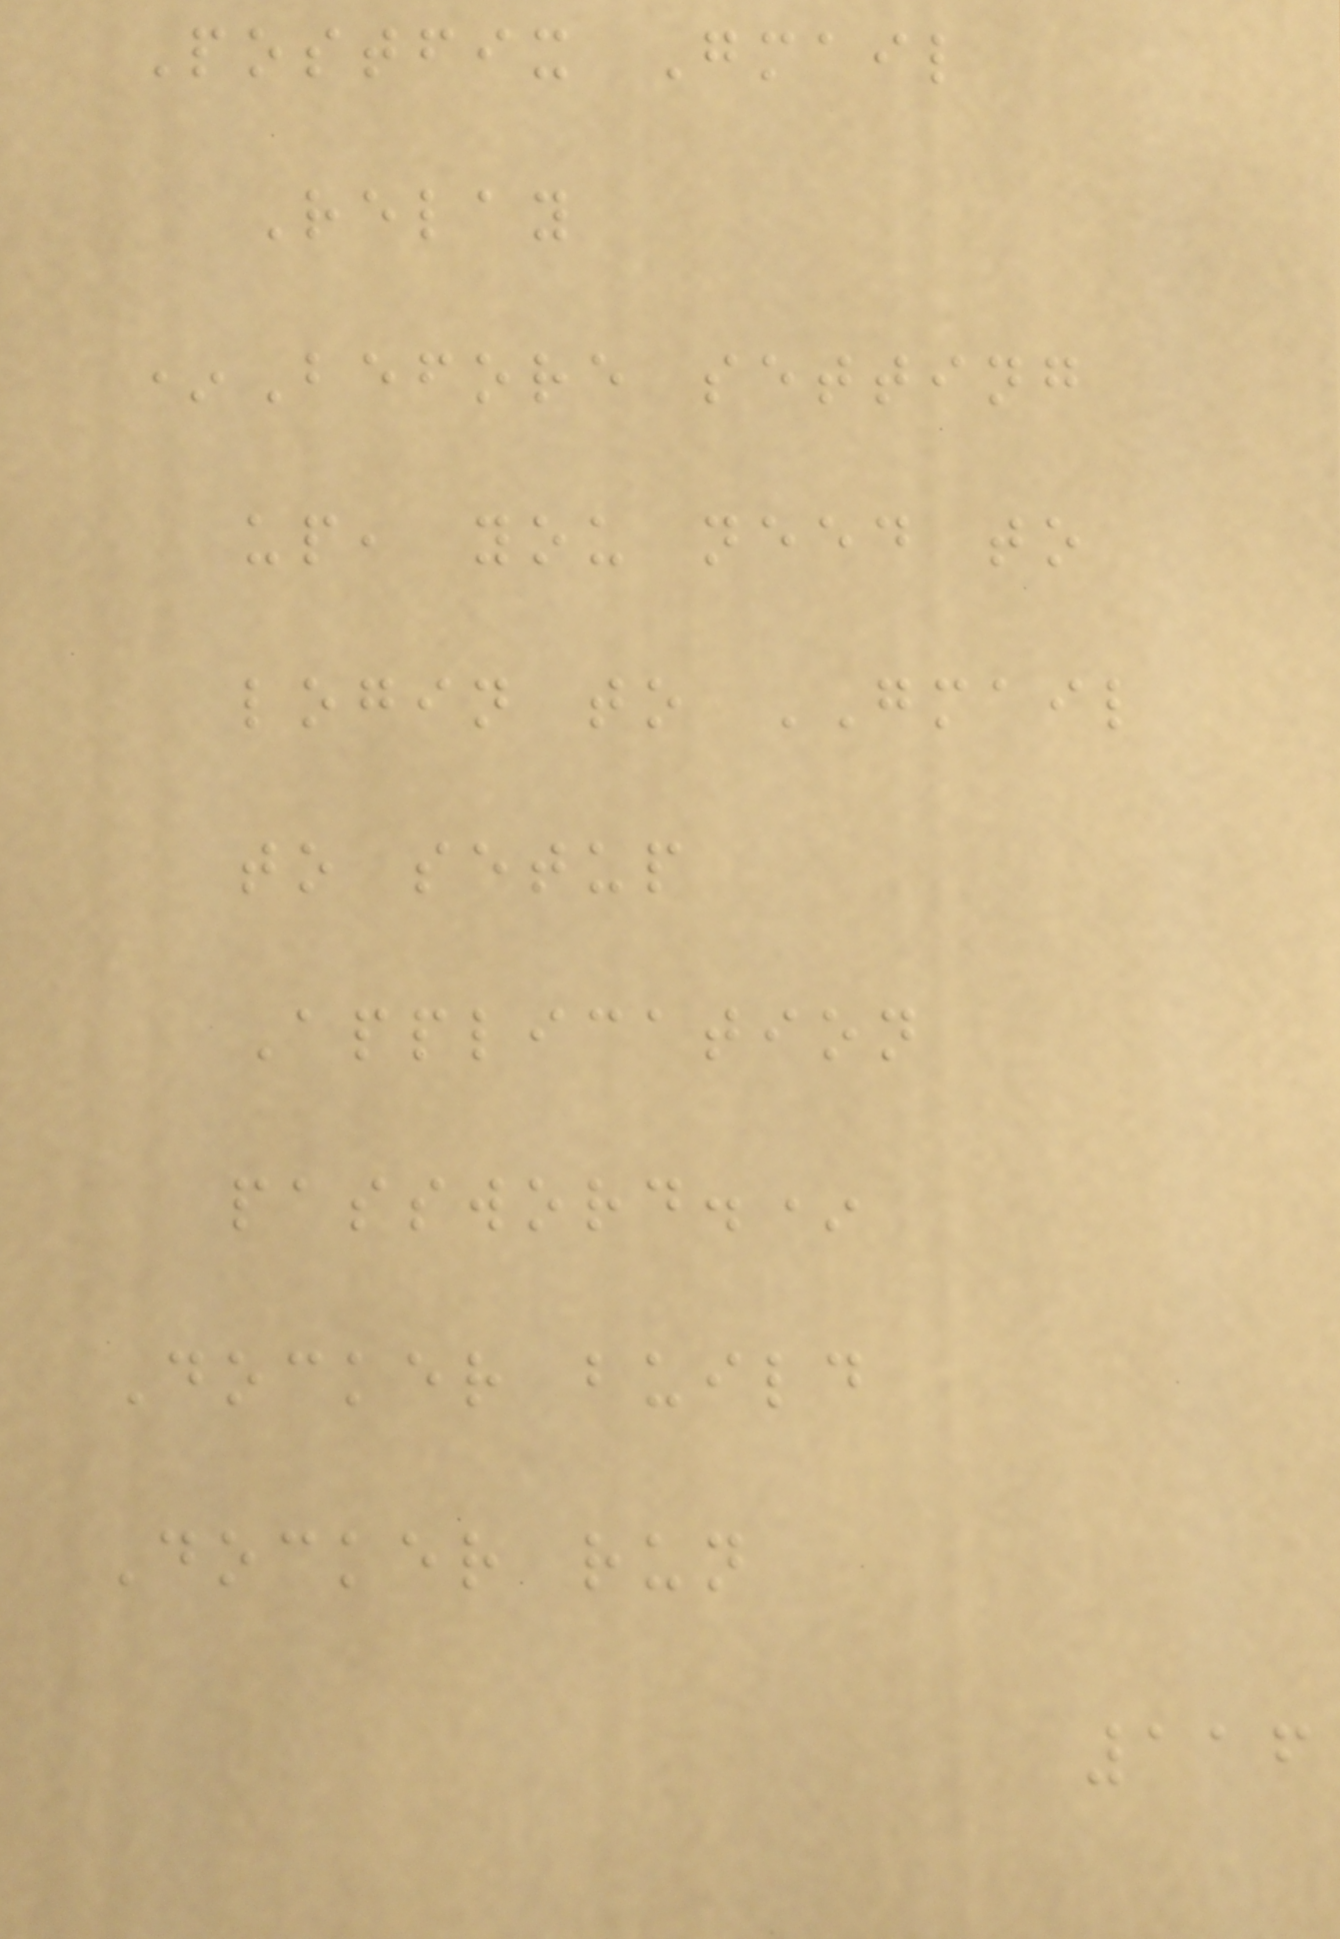Postfix Gmail
Relay
*Before setting
up, you need to
login to GMAIL
to setup
Application
password.*
Docker build
Docker run
116
